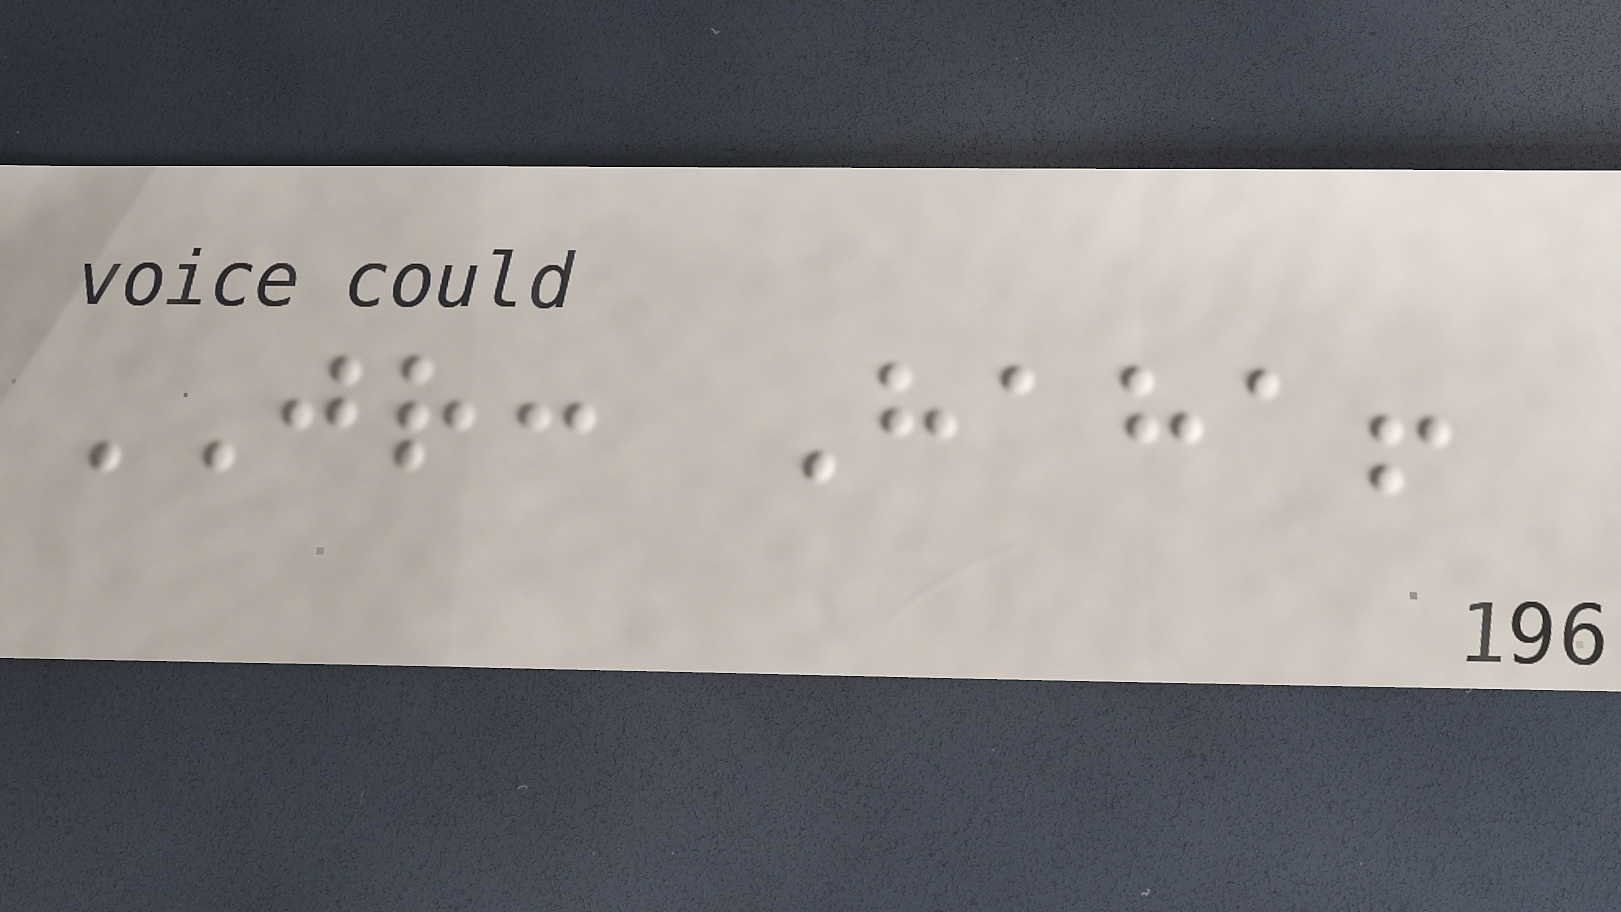JR: Haha!
